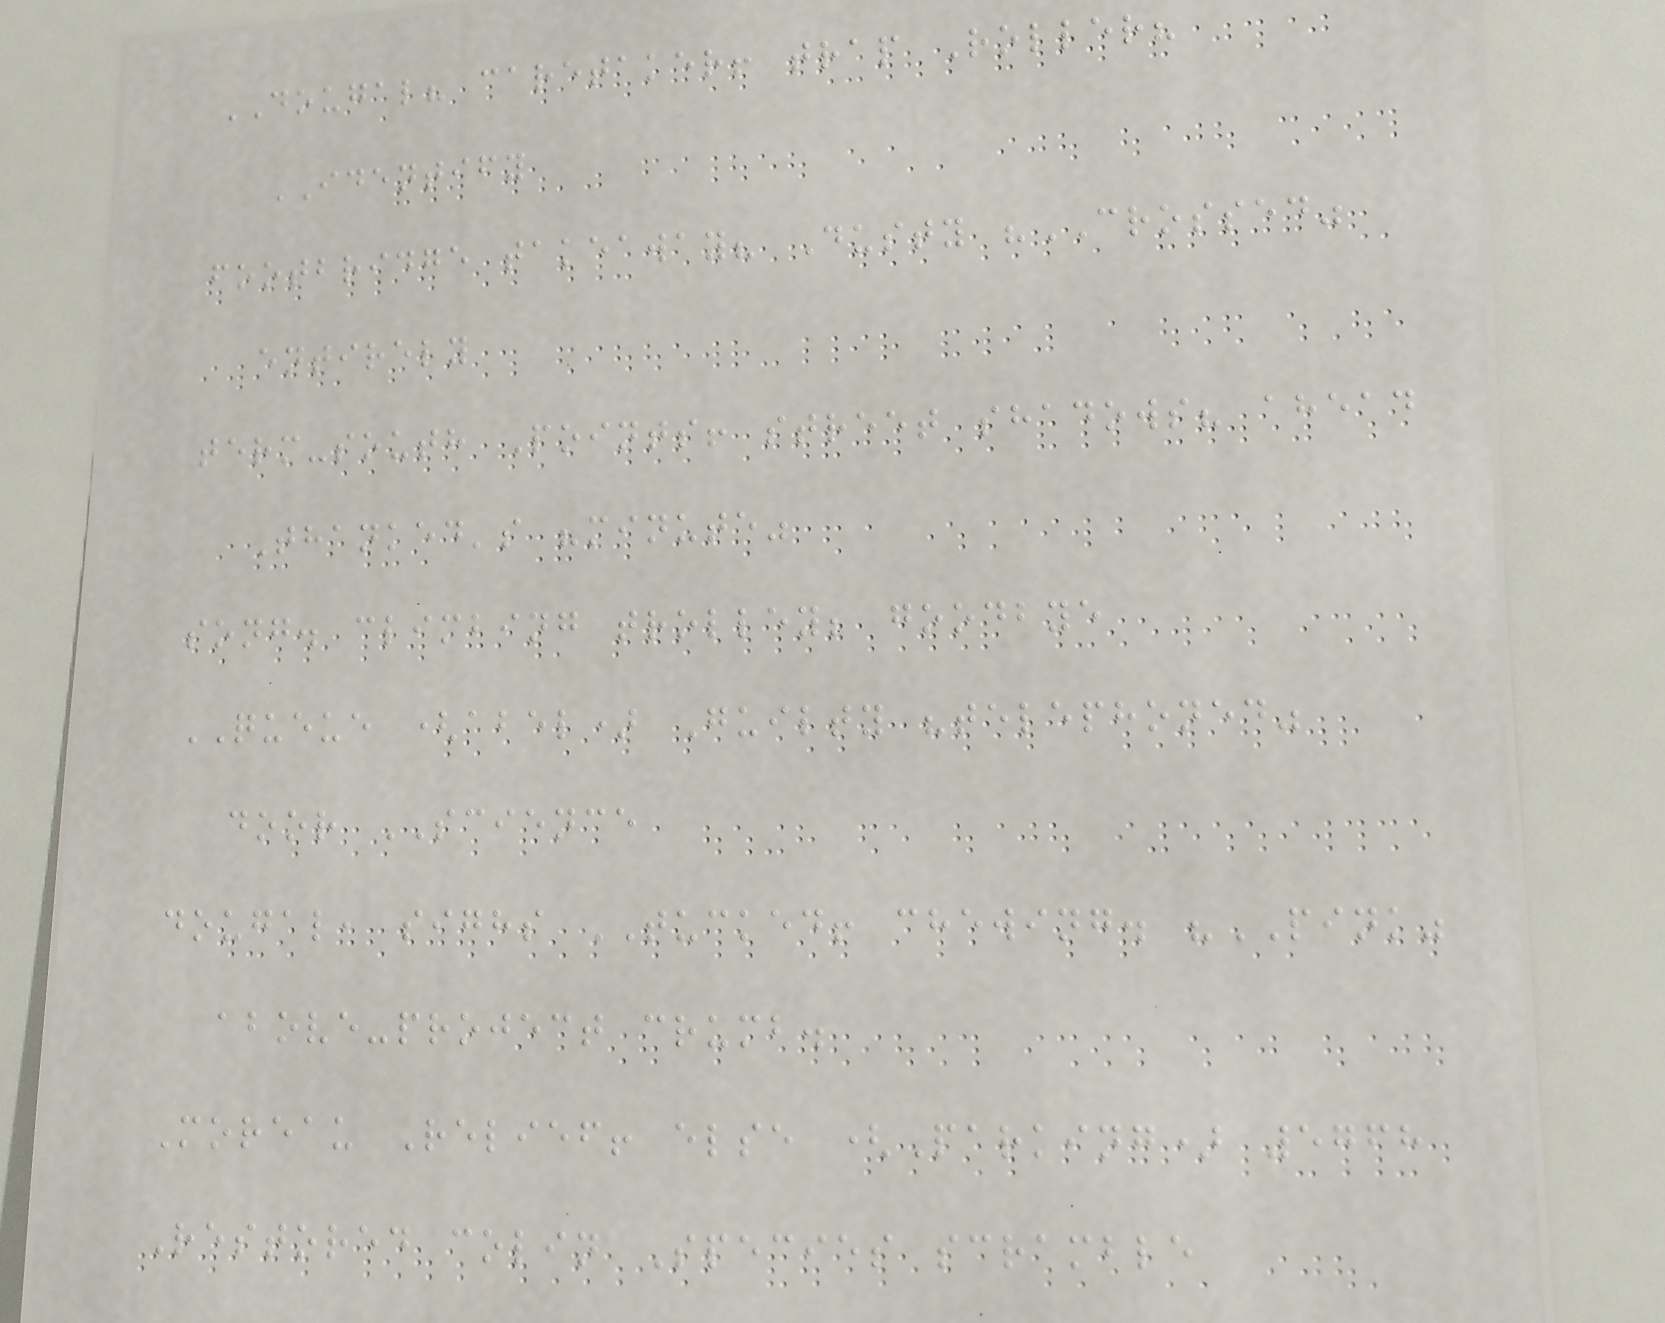DOUGAL? caretaker! trap Roller?
IDENTIFY
footbridge takeaway? Dusty "CROSSED"
entirely
term-south Points! street shadows? ahead
Thanked's "minute"
song. climbing trolley; goodbye
QUEUE (abel) Guilty "telephoned"
door SCIENCE
dougal, sighs TUCKED! chewing. "PINK"
above-project crumb.
Moreau Relief! else (Parking) 5768
Restored colin Species scramble
